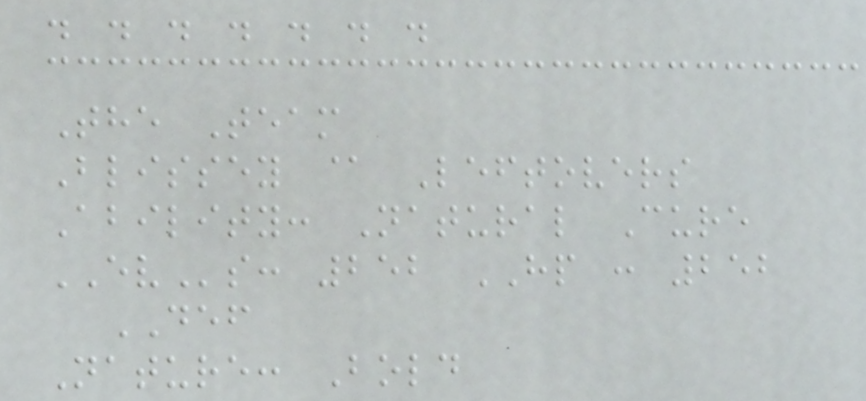. . . . . . .
The Team
Blissey @ Leftovers
Ability: Natural Cure
EVs: 252 HP : 252
DEF
Nature: Bold
